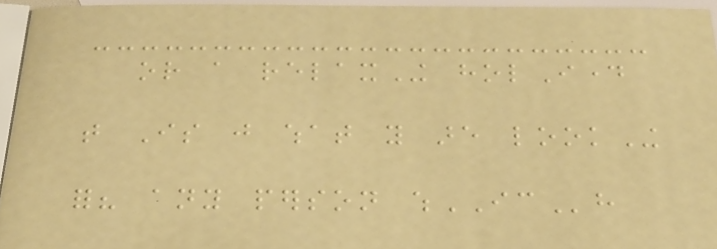or a relaxIng holIday
that Is just what you are lookIng
for? any person whICh
